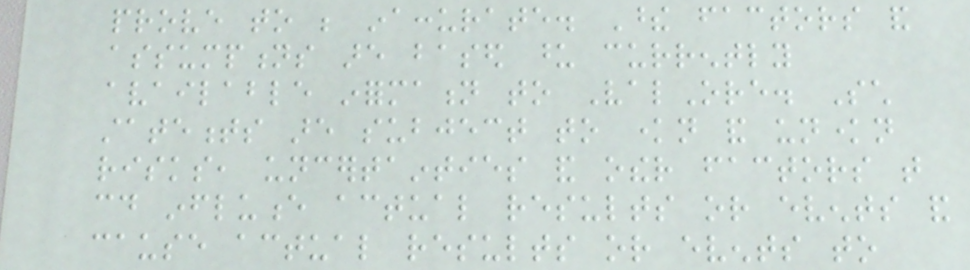prove to be inaccurate. These factors and
assumptions are based upon currently
available information to ValOre. Such
statements are subject to known and unknown
risks, uncertainties and other factors that
could influence actual results or events and
cause actual results or events to
